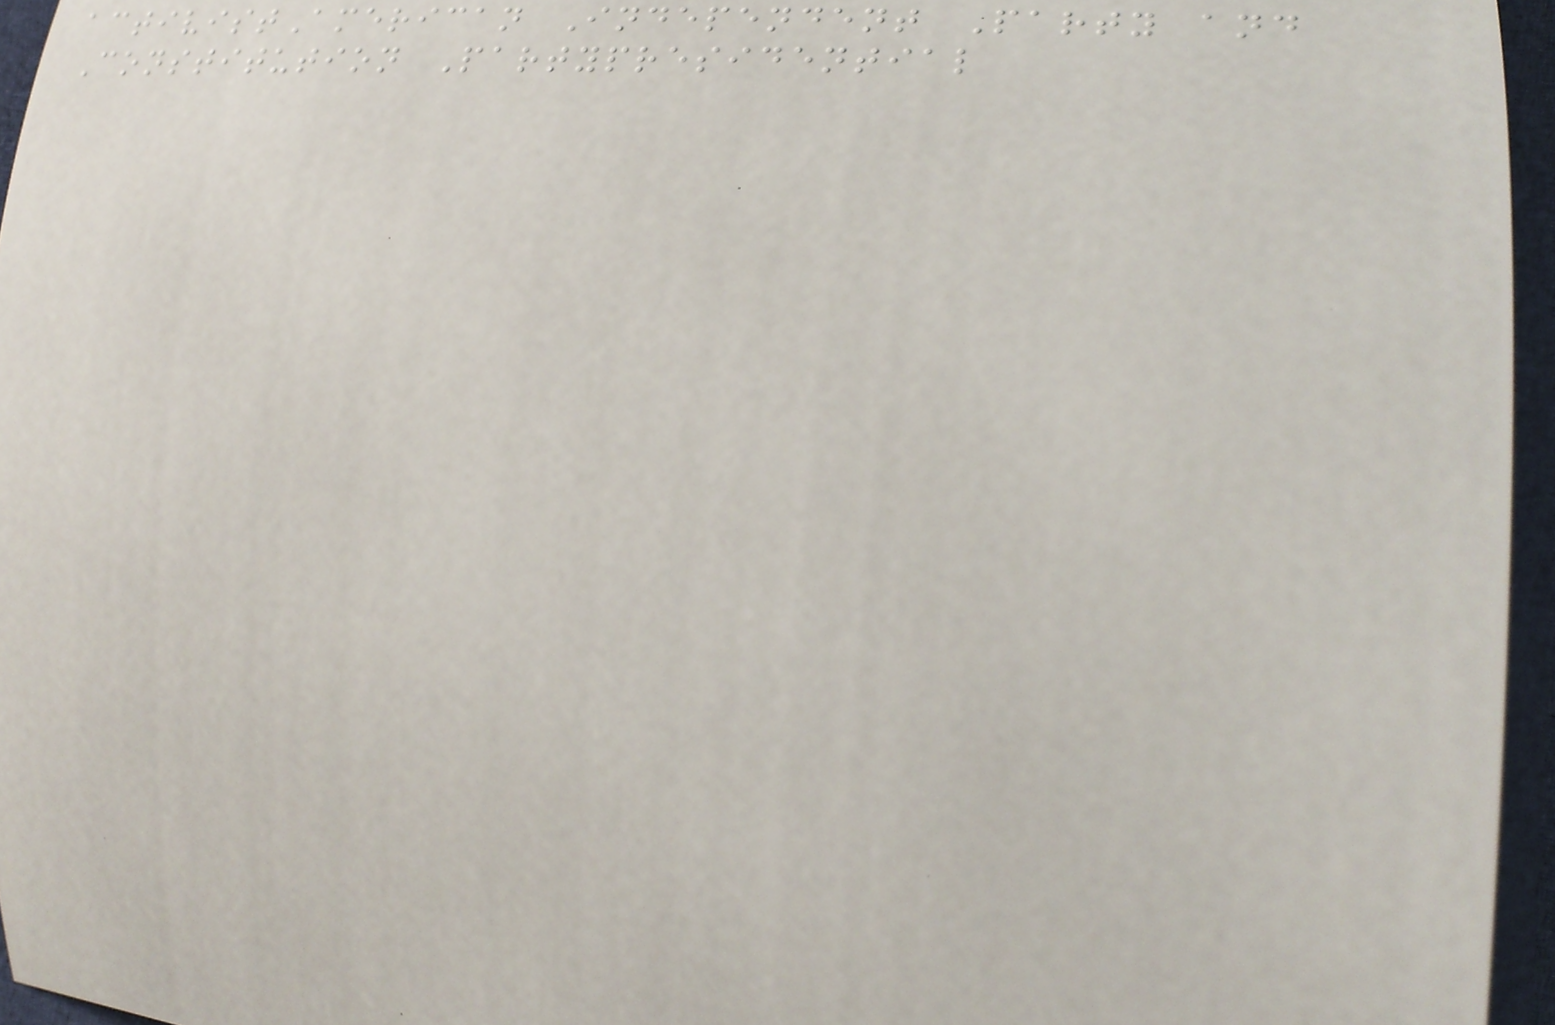activistAmerican Independent Party and
Constitution Partypresidential
